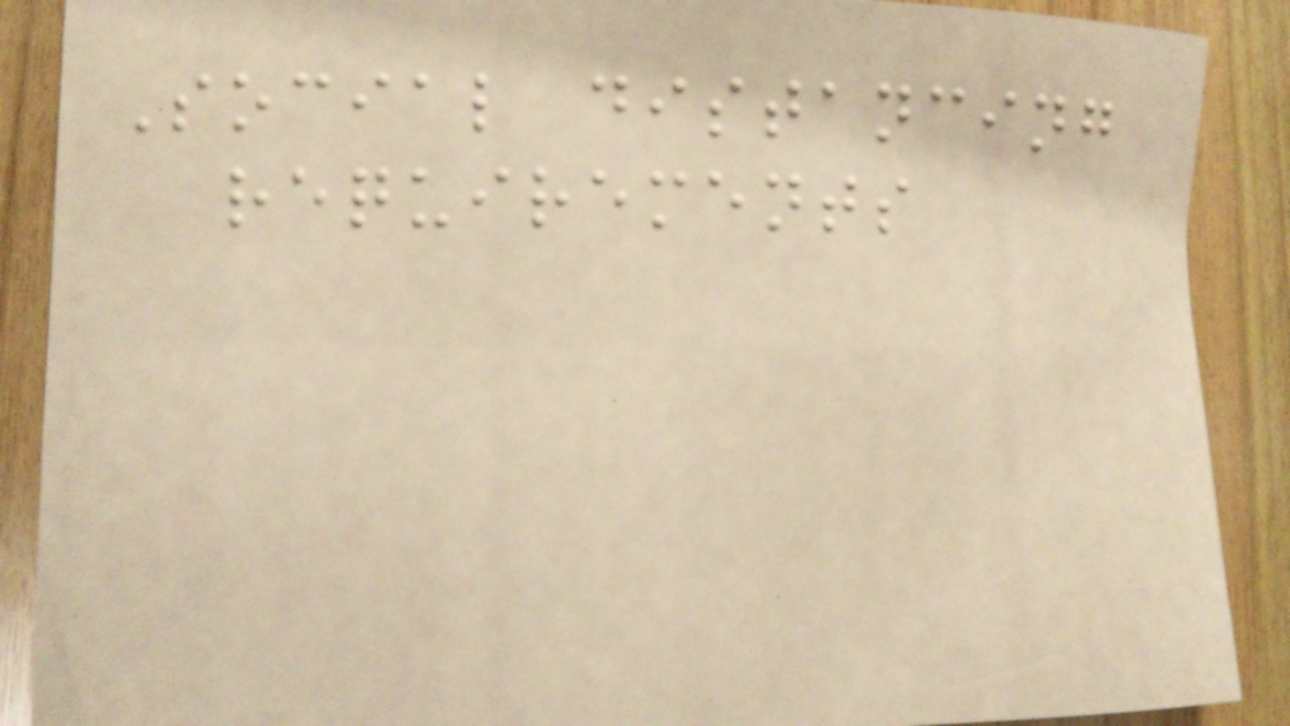Social distancing
requirements
